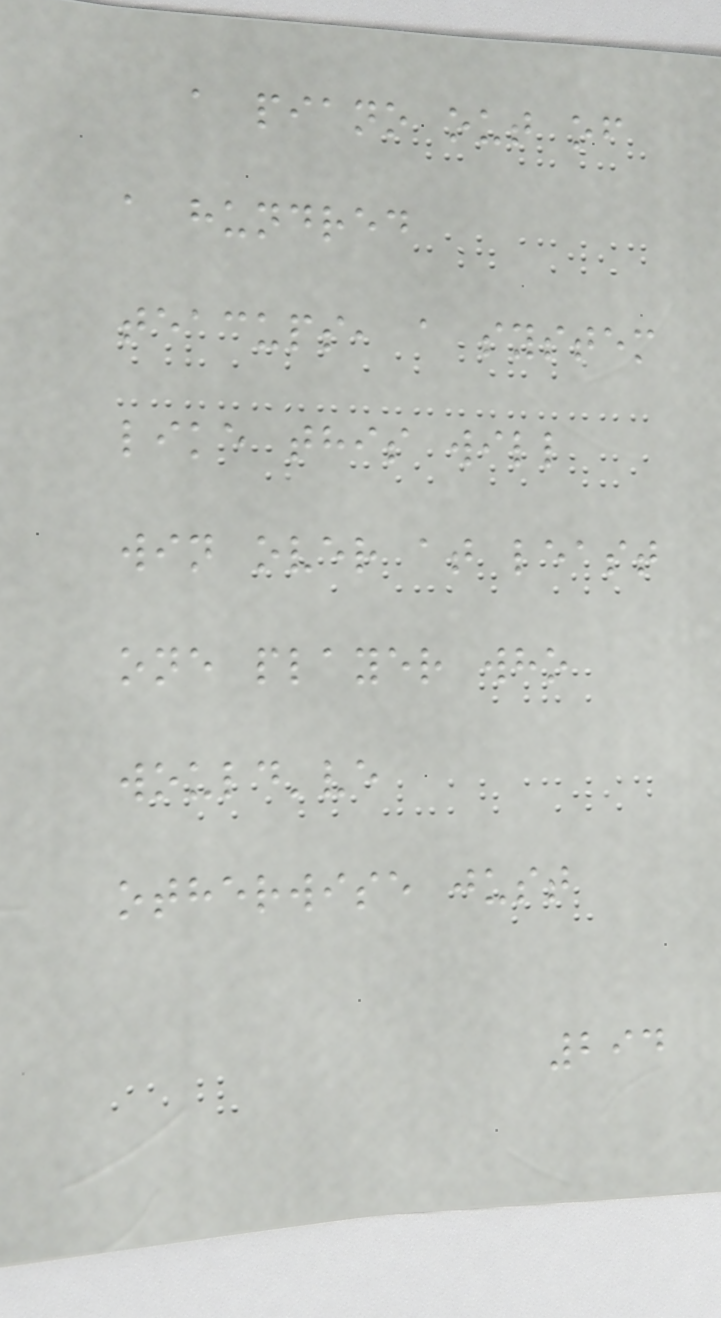a piano out of
a hundred
teacups, a system
like this will
win over at least
one player who
would've
otherwise just
294
